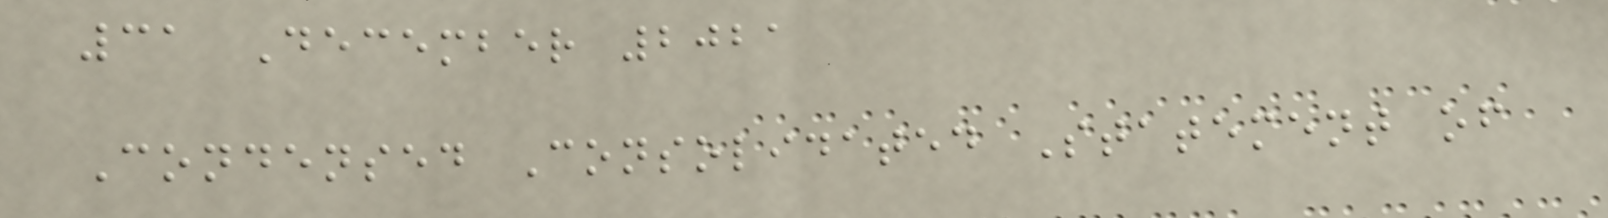31 December 2021
Condensed Consolidated Statement of
